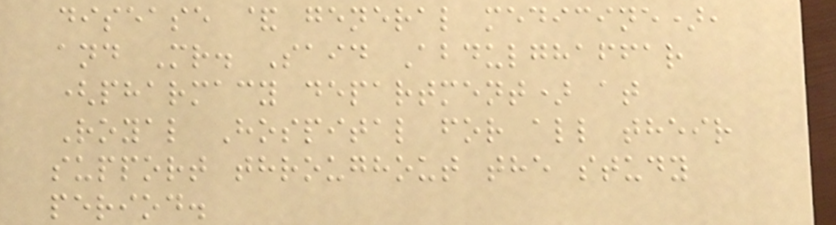disease & general medicine),
and Mr. Said Abdulghaffar
(pharmacy department) at
Royal Hospital for all their
support throughout the study
period.
